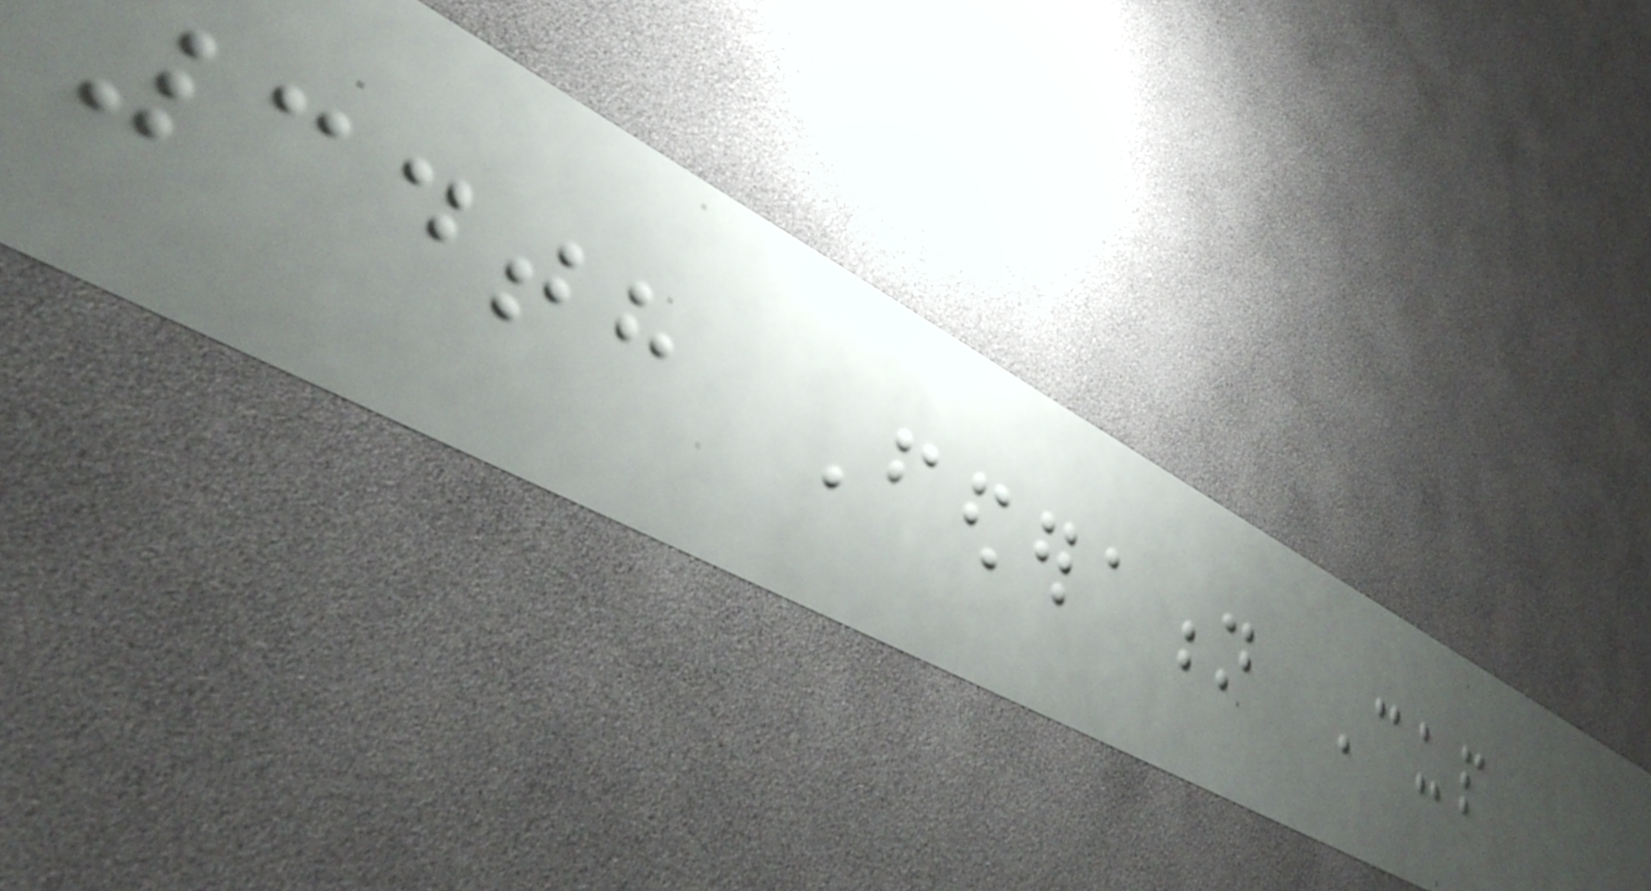34th Federation Cup
